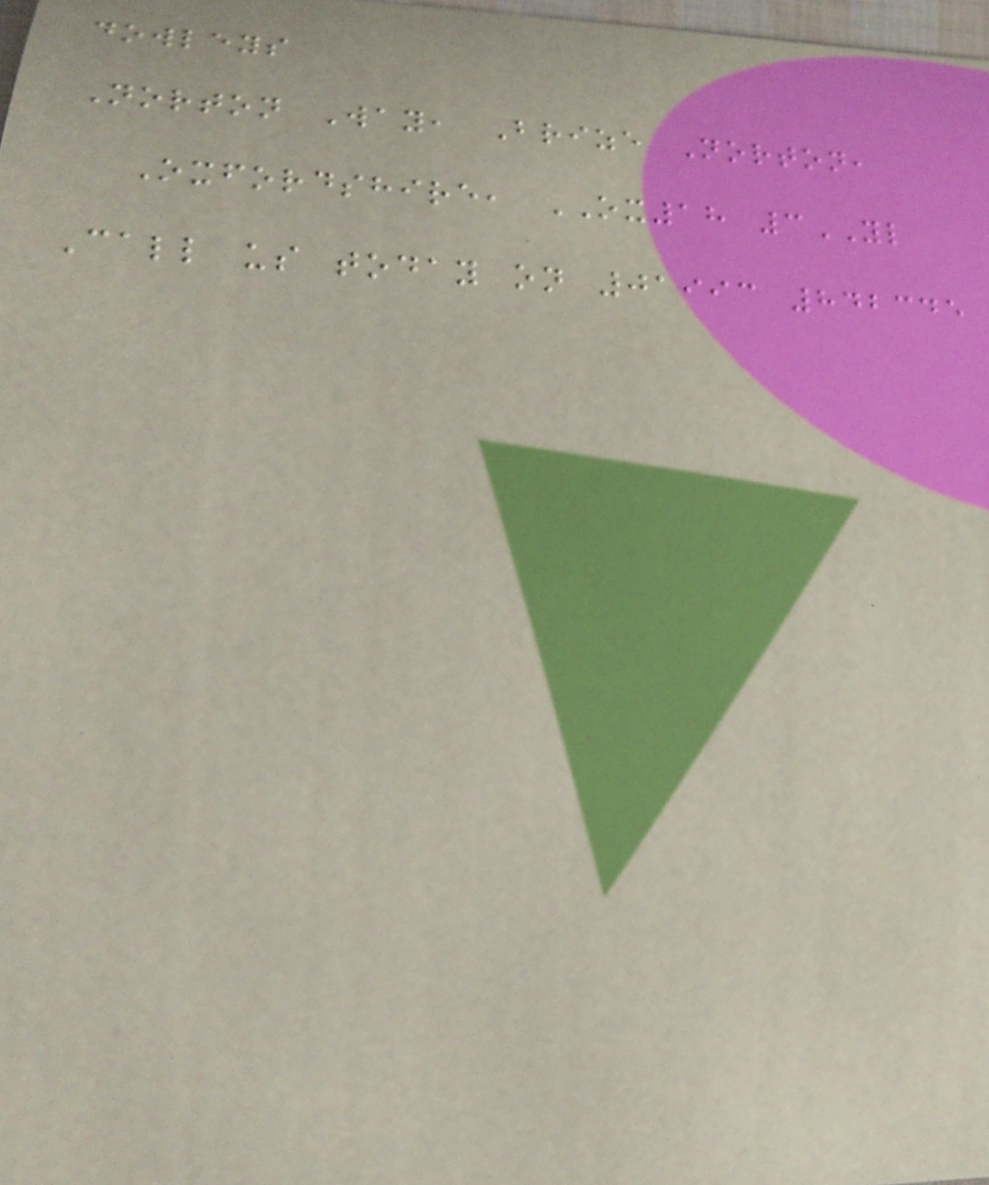dowleys
Norton Way, Brize Norton,
Oxfordshire, OX18 3YL
Call us today on 01993 842345
